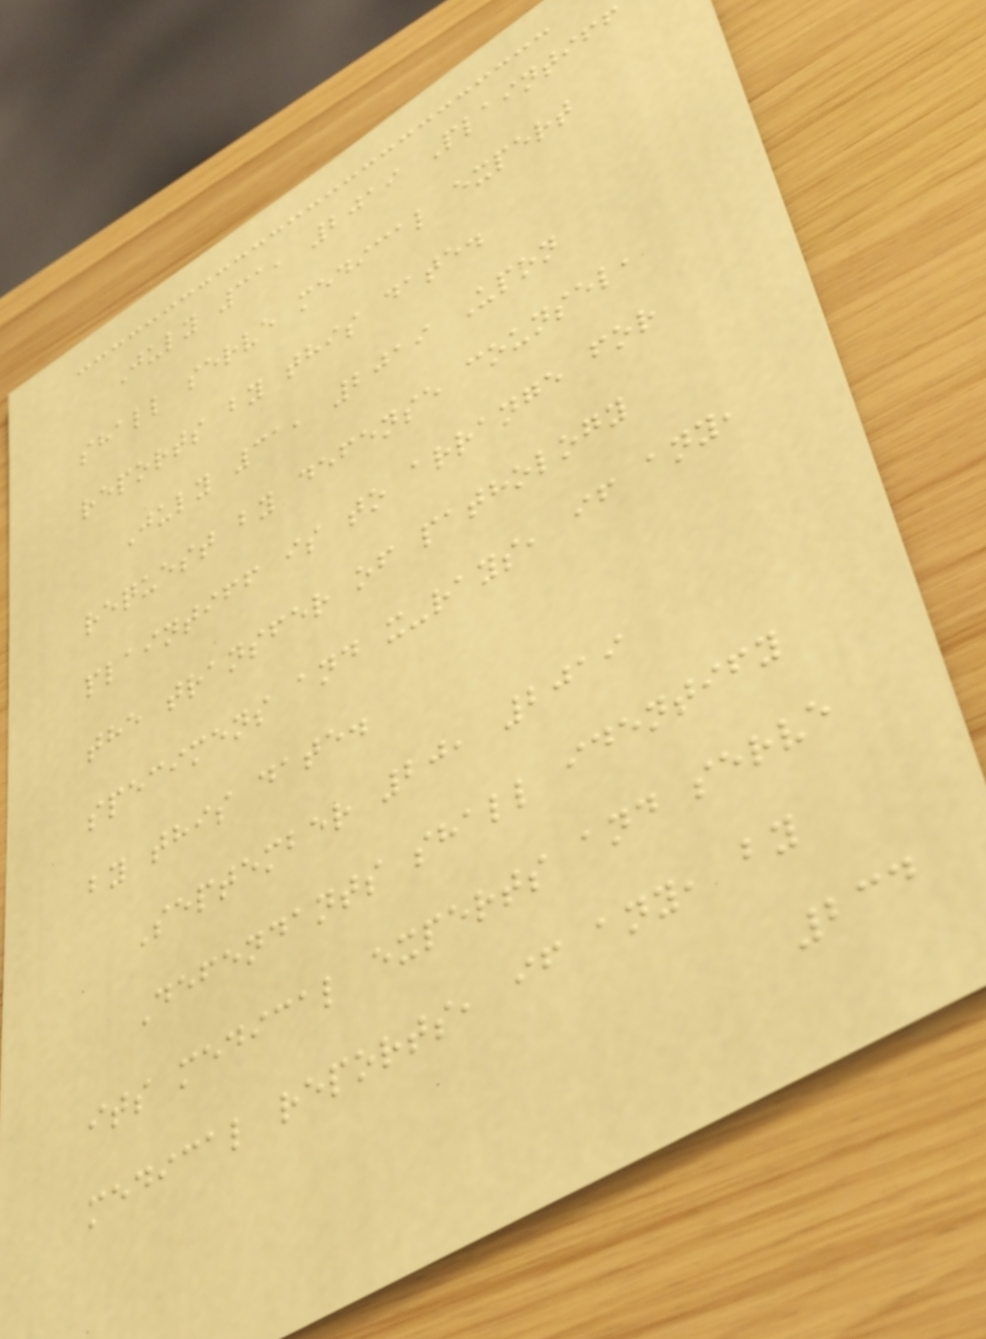July 31, 2019 Plaintiff
shall serve medical expert
reports by this date.
July 31, 2019 Upon
request by defense counsel,
plaintiff is to arrange for
the transfer of pathology
specimens and x-rays, if any,
by this date.
September 20, 2019
Defendants shall identify
its medical experts and serve
medical reports, if any, by
234
